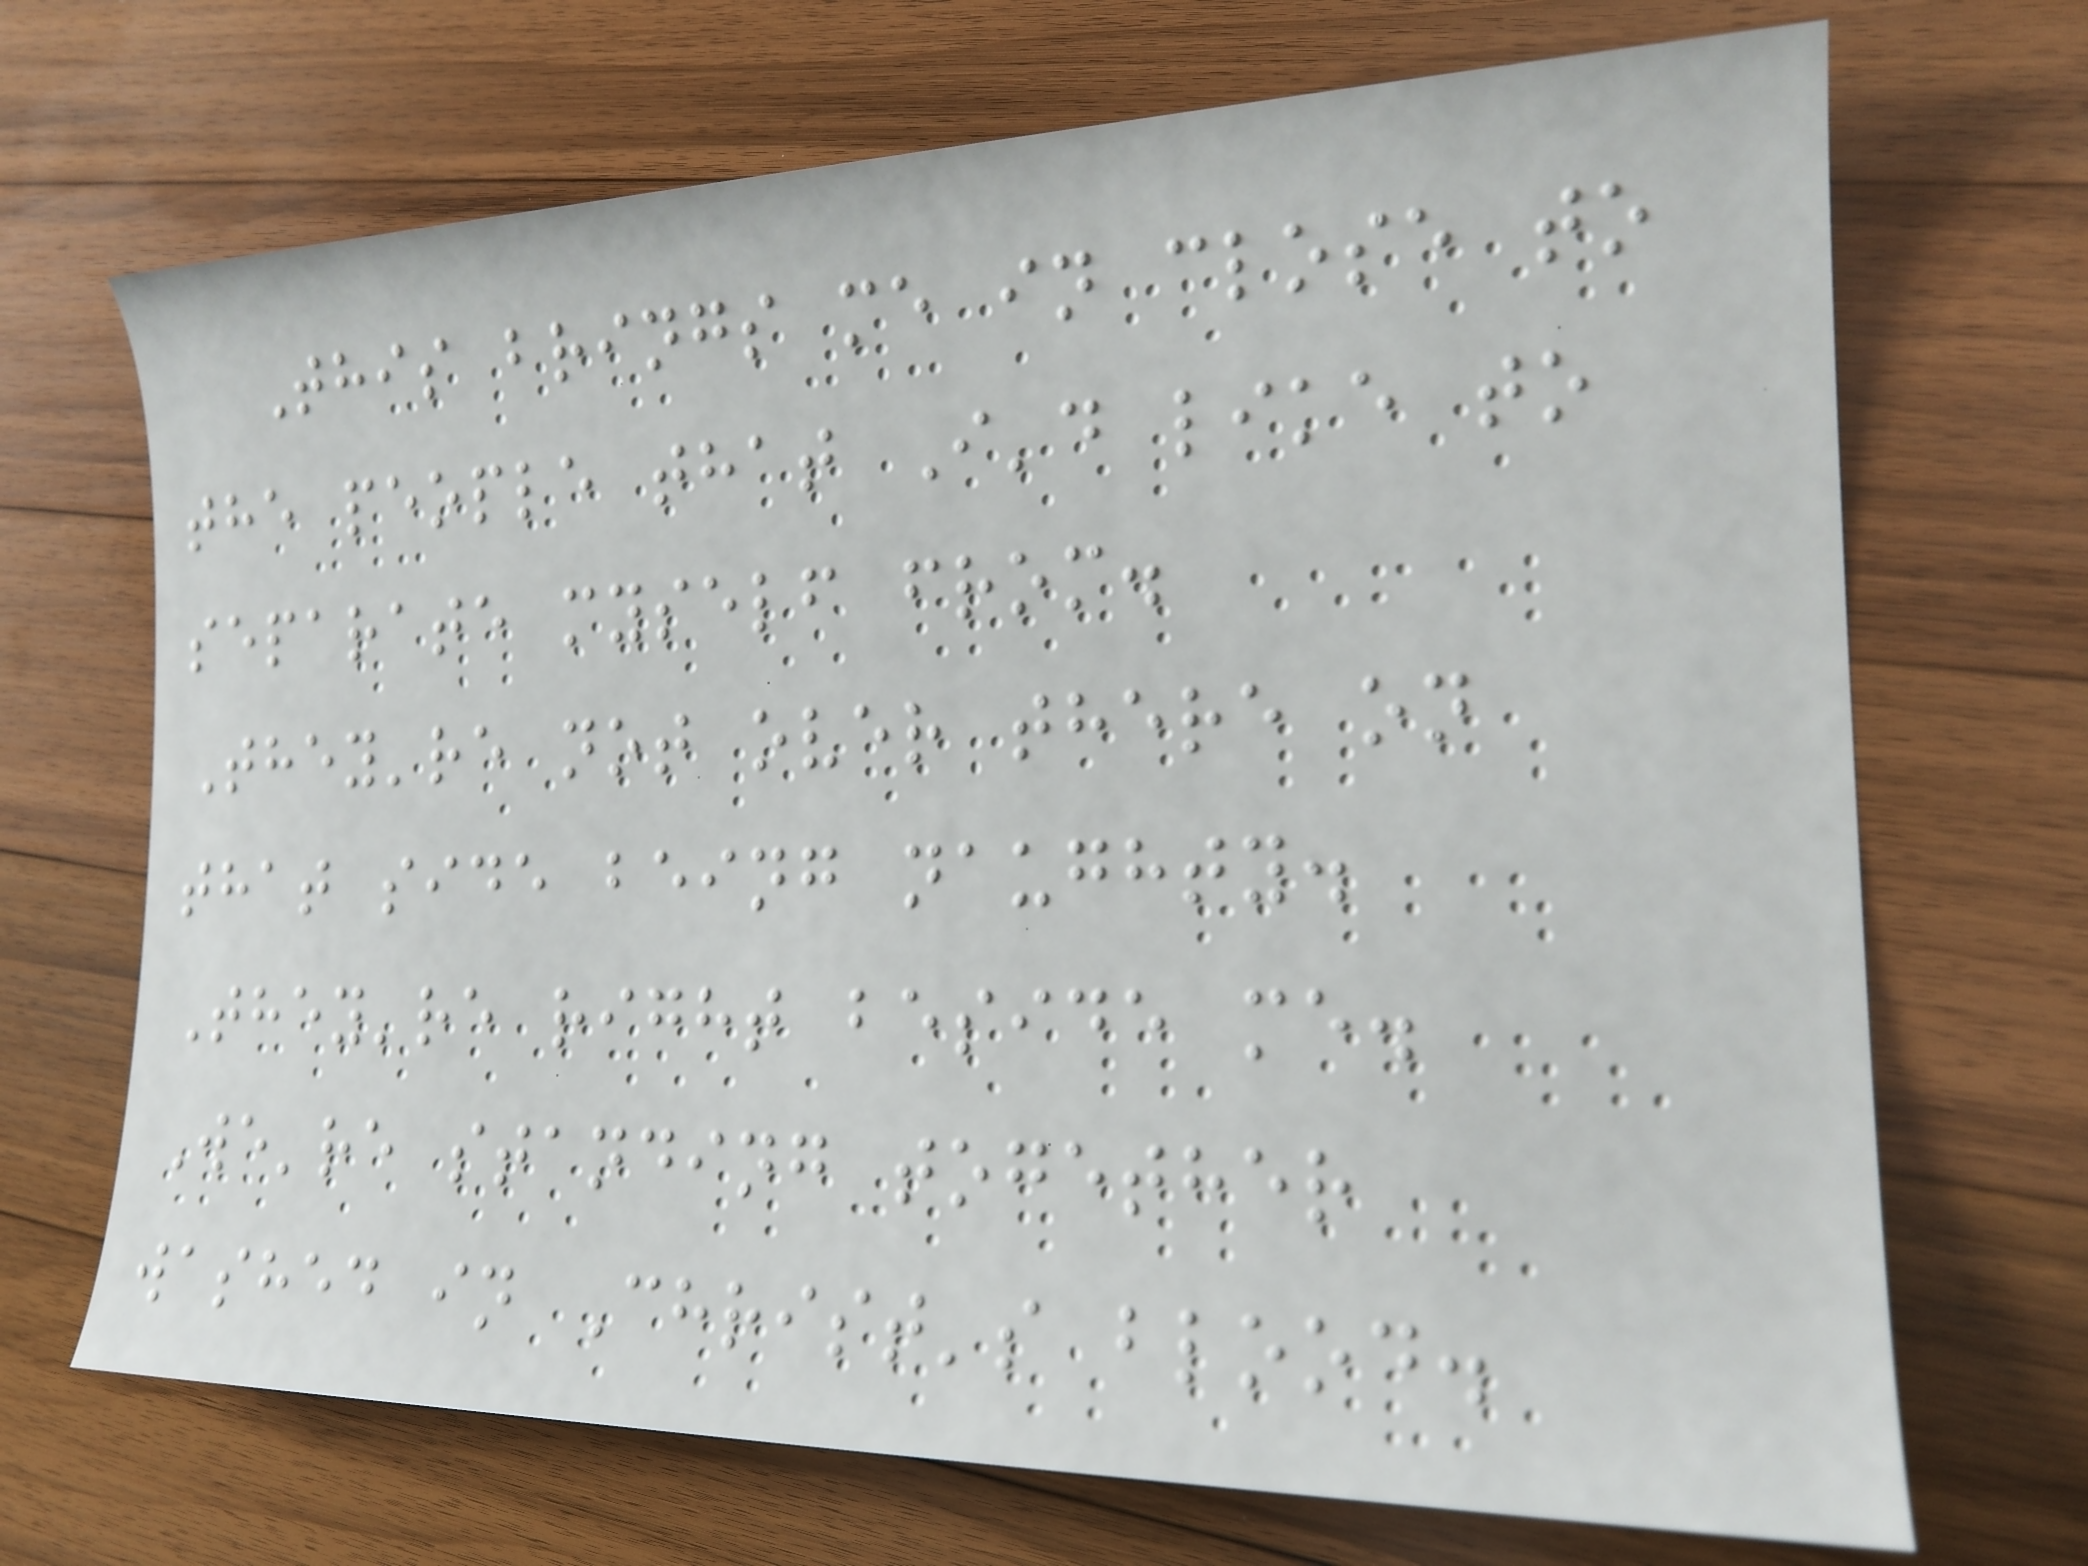This brings me in close to
the people that I'd like to
separate myself from.
They're not over there on
that side being naughty.
They're right beside me.
We're standing together
washed in Christ's blood.
